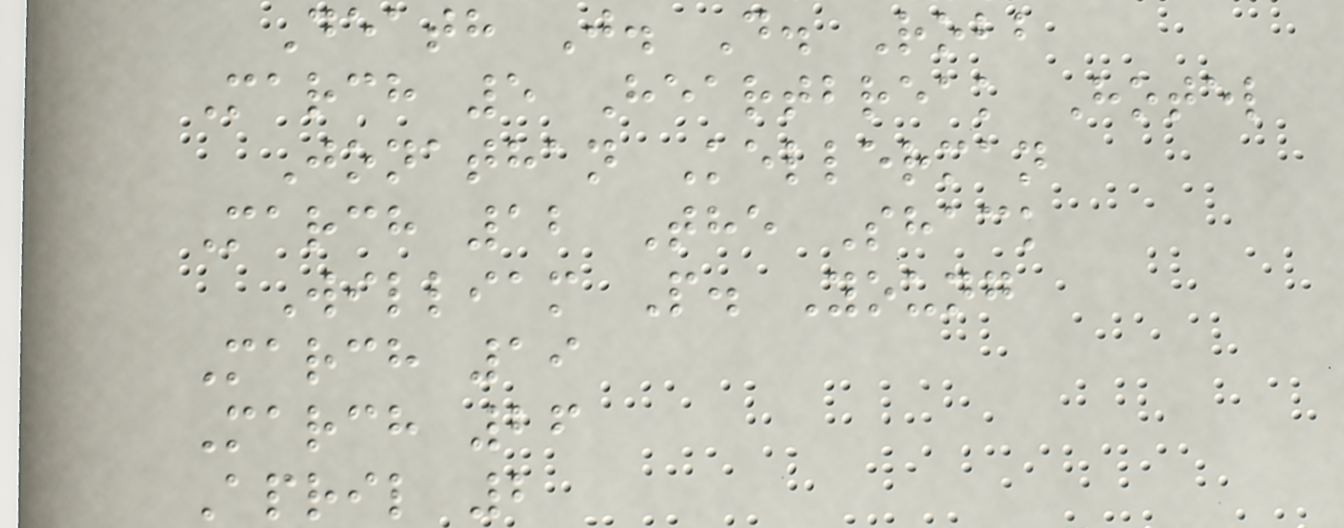Death J. D. Robb
March 5 Heartbreak Hotel
Jonathan Kellerman
March 12 The Shack
William P. Young
March 19
March 26
April 2
